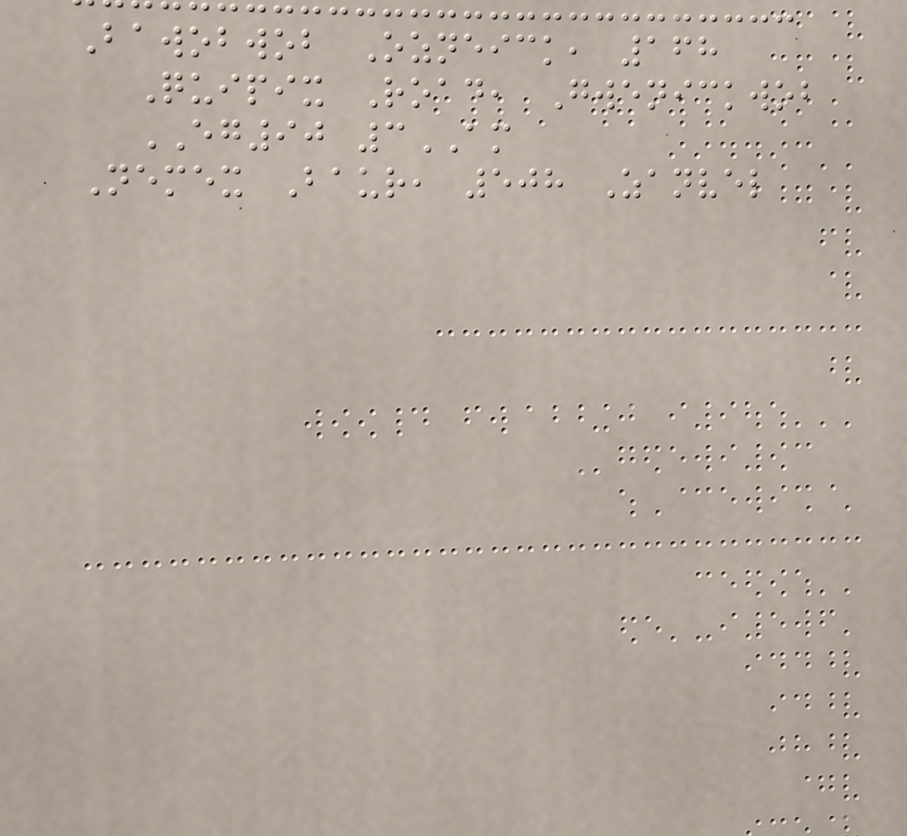Bawobwob Ozneick, 168
Quipix Road, Gwenickwob
EG90 3AM
Nemex Baur, 508 Zanvel
